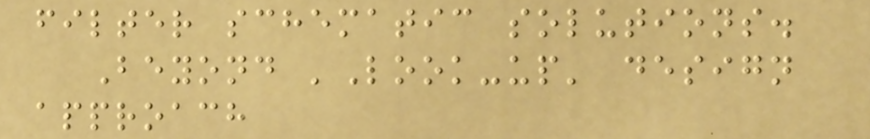filter schematic solutions.
Beyond 'Look-up' design
approach
